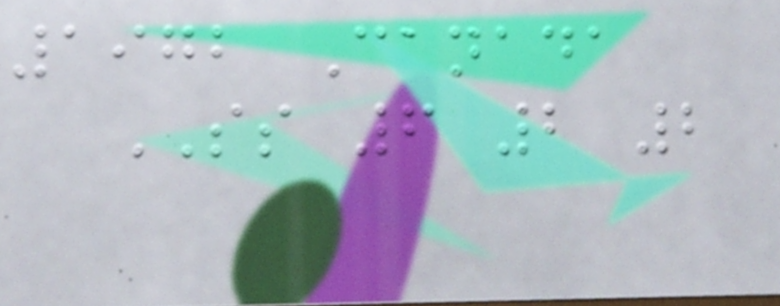1972 Canada
SS 6 2 2
